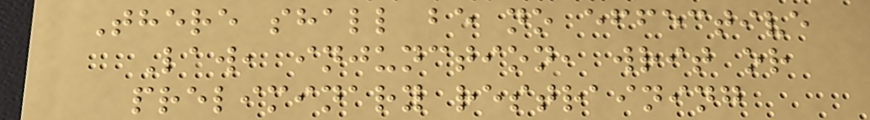There shall be no effective
Law, injunction, writ or
preliminary restraining
